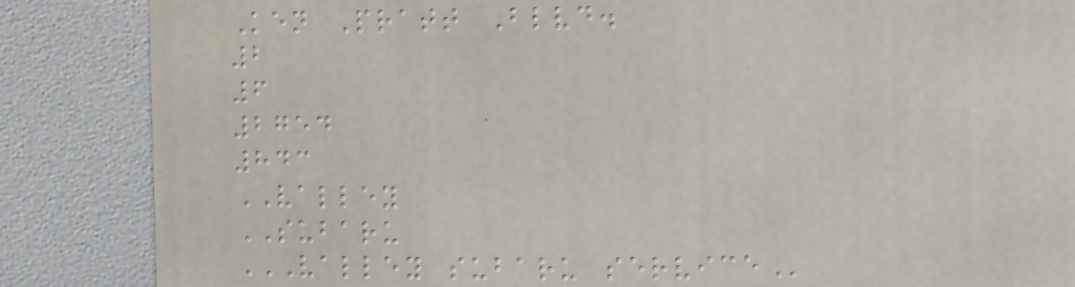Ken Pratt Blvd.
2
6
2754
843
VALLEY
SUBARU
VALLEY SUBARU SERVICE
